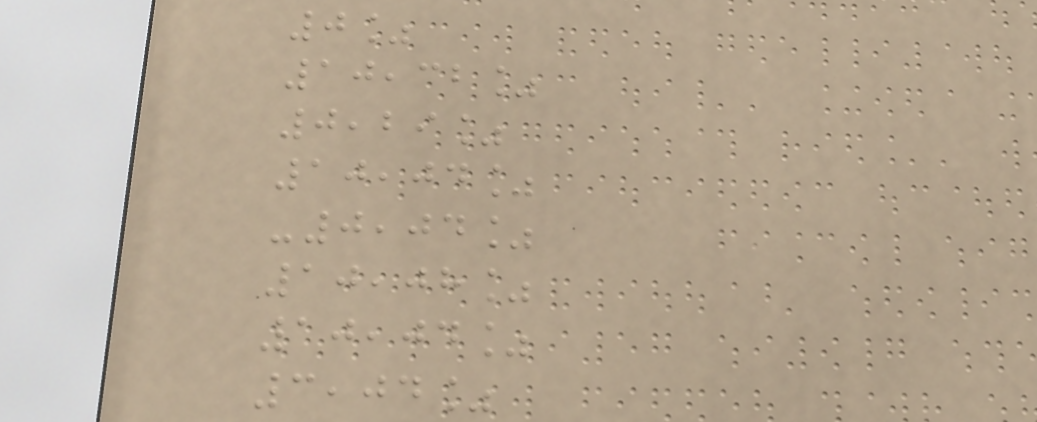0%
10,32%
0,29%
10,04%
-0,04%
10,08%
10,04%
3,04%
